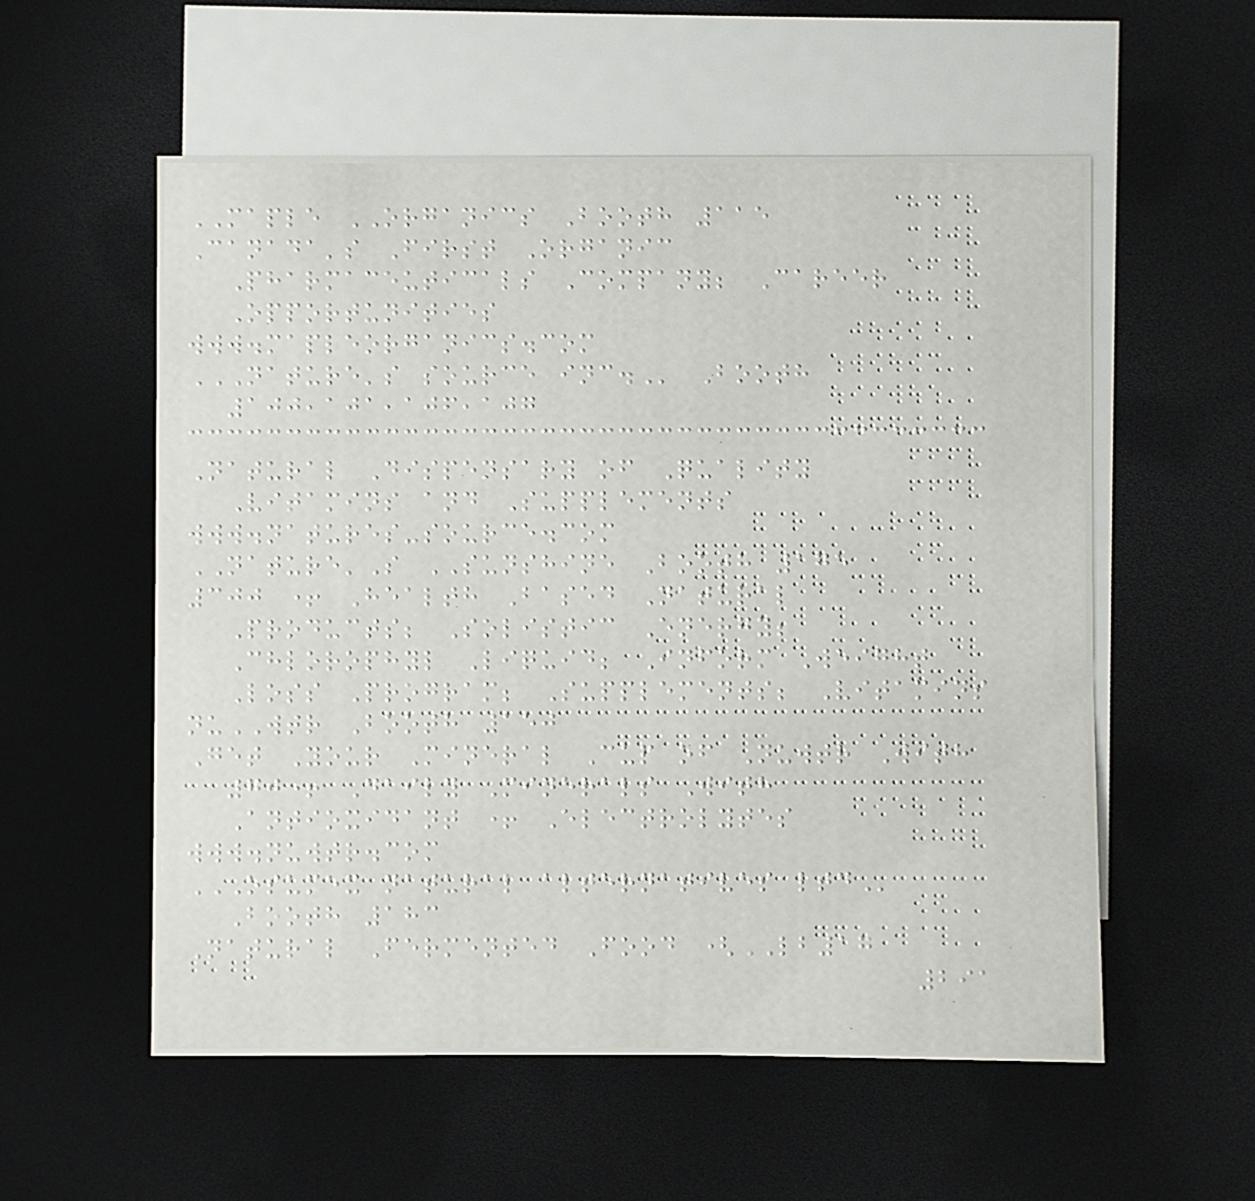MAPLE ORGANICS Booth 115
Canada's First Organic
Pharmaceuticals Company; Career
Opportunities
www.mapleorganics.com
NATURE'S SOURCE INC. Booth
100,101,106,107
Natural Dispensary of Quality
Vitamins and Supplements
www.natures-source.com
NATURE'S SUNSHINE Booth 175
300 + Health Based Natural
Products; Solistic Energy;
Chlorophyl Liquid; Inform Weight
Loss Program; Supplements; Vitamins
nuWTR Booth 150
Get Your Mineral Cup of Nuwtr With
70+ Daily Minerals With
Antioxidant + Electrolytes
www.nuwtr.com
OSUMEX NATURAL ALTERNATIVES LTD
Booth 183
Natural Fermented Food (LB17
291
